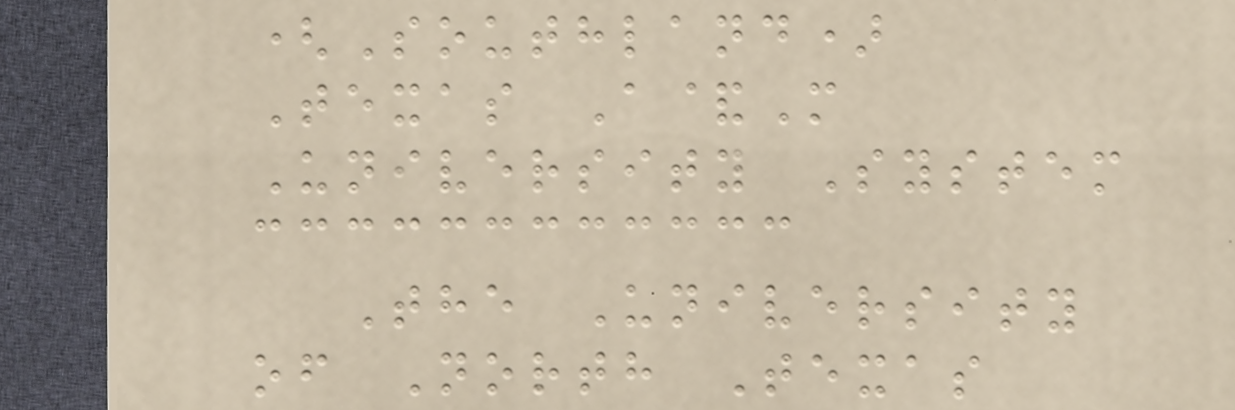(Southland)
Texas A&M
University System
The University
of North Texas
